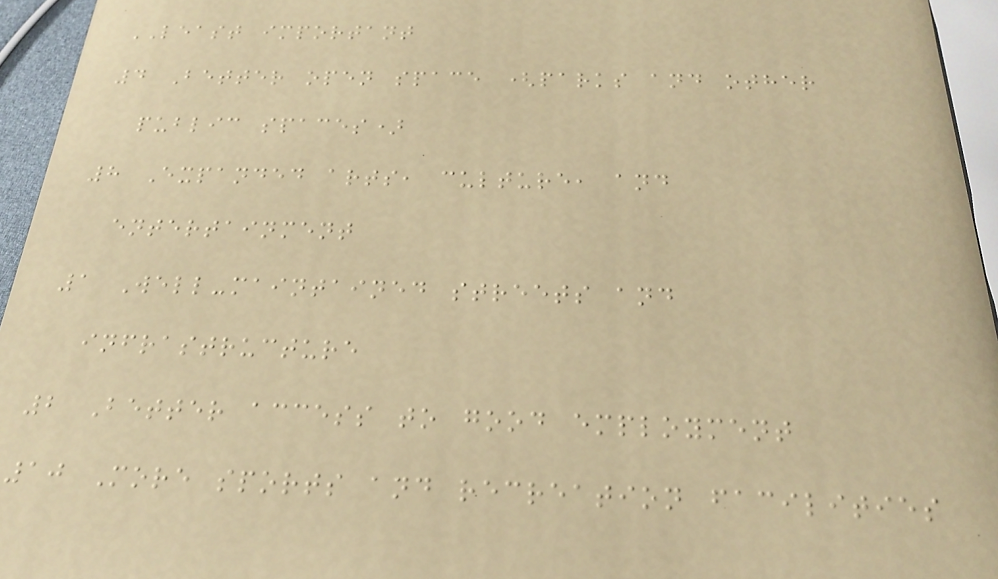LEAST important
4 Better open space (parks and other
public spaces)
8 Expanded arts, culture, and
entertainment
1 Well-maintained streets and
infrastructure
2 Better access to good employment
10 More sports and recreation facilities
